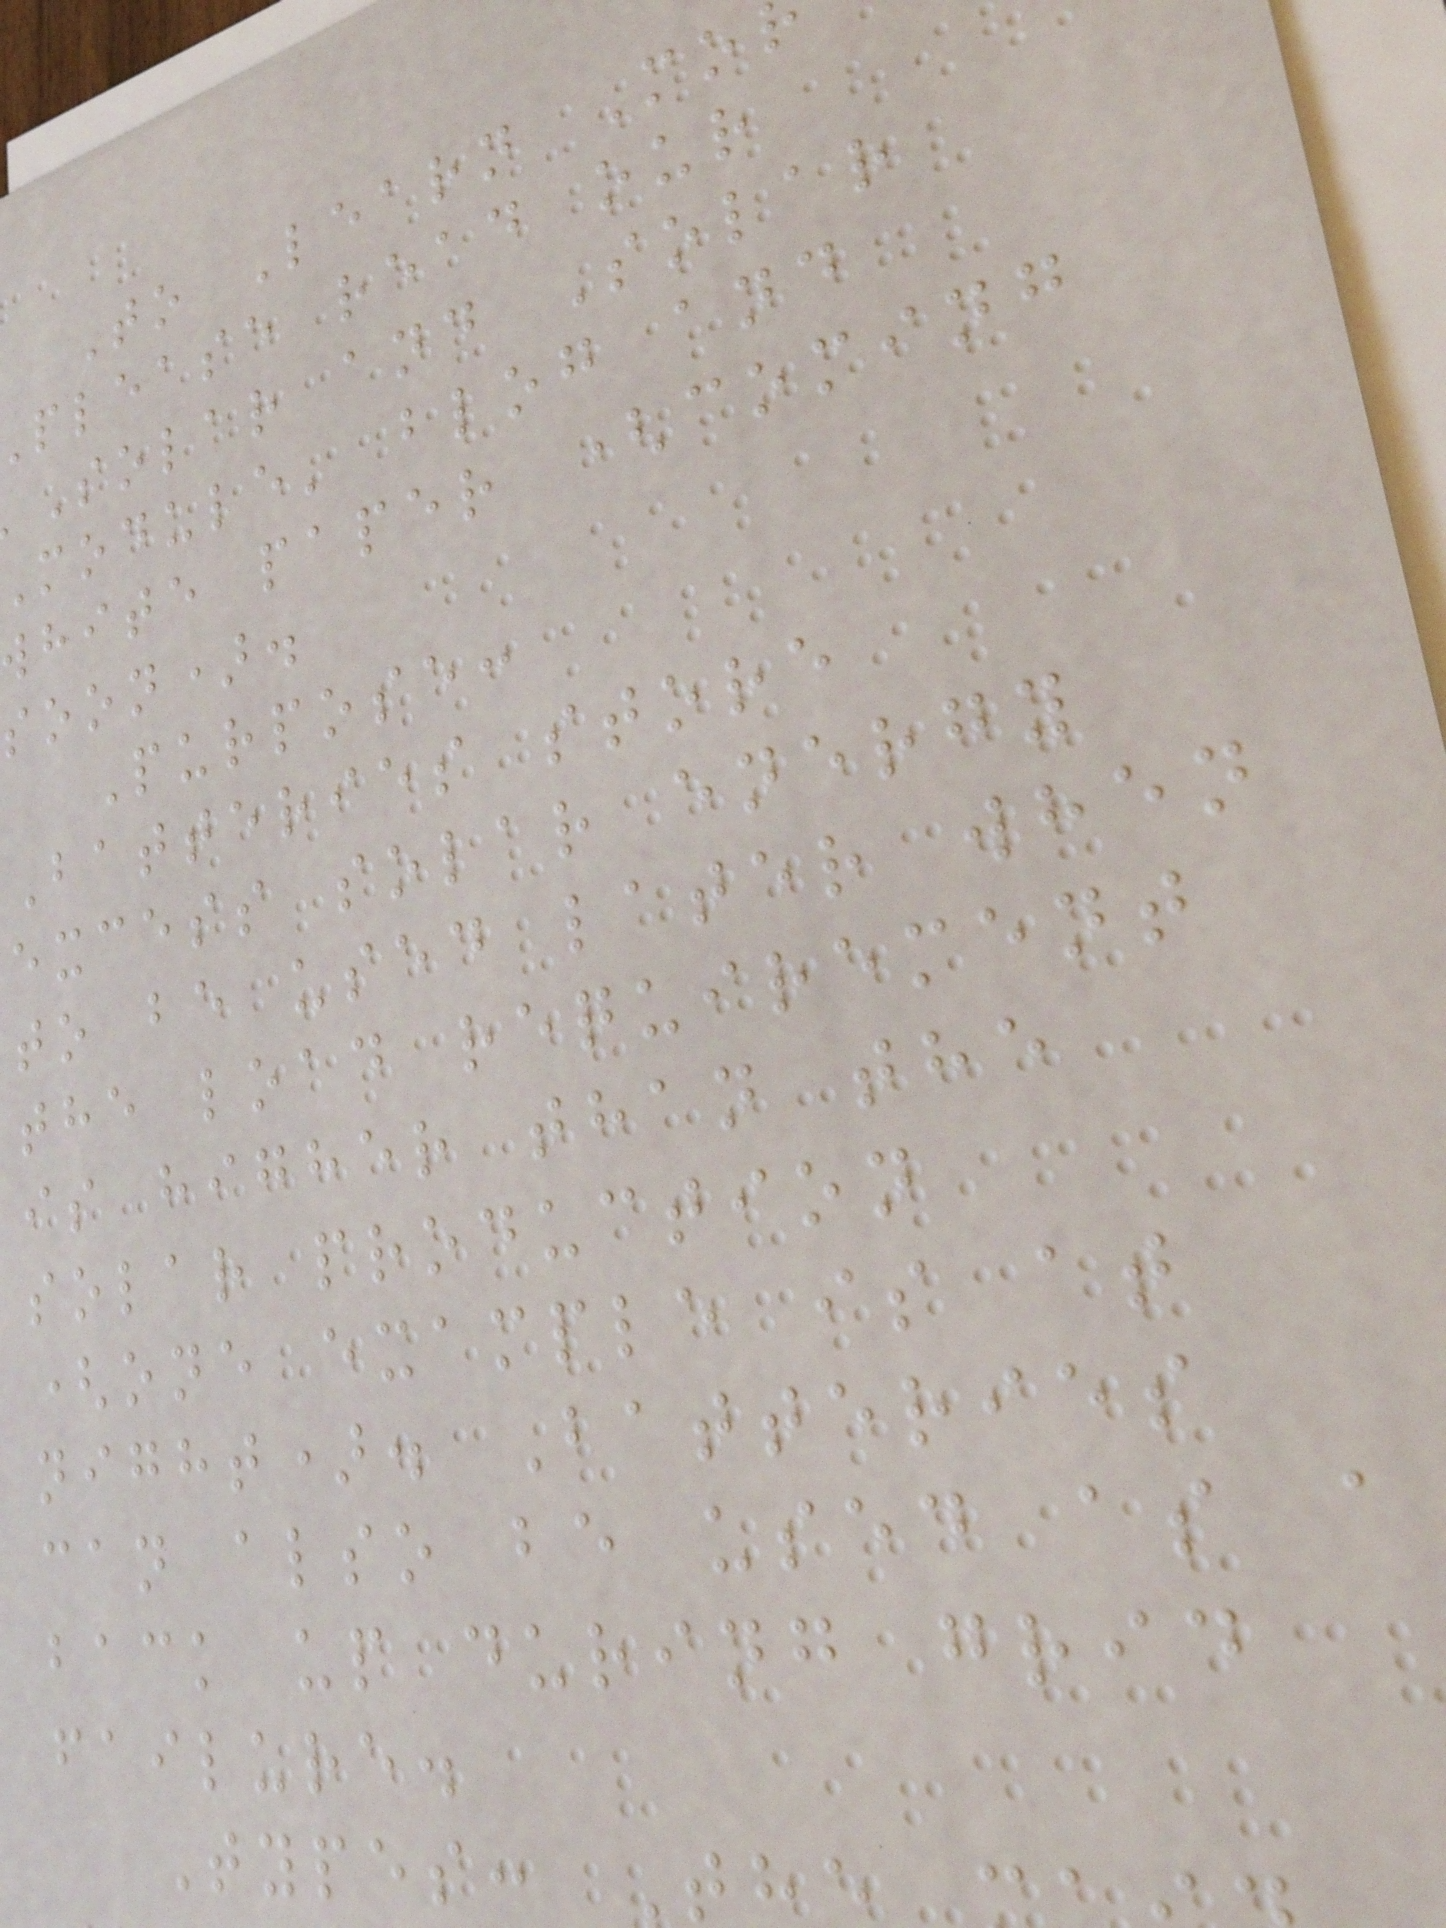To Learn Mo
please read our
Solar and Solar
module' blog and
white paper (coming
soon).
Purpose:
Batteries store
excess solar energy
to be used later when
the load requirement
is higher than the
solar production
(one example is at
night). Batteries
can also be used as a
back up during grid
failure.
Types: T
